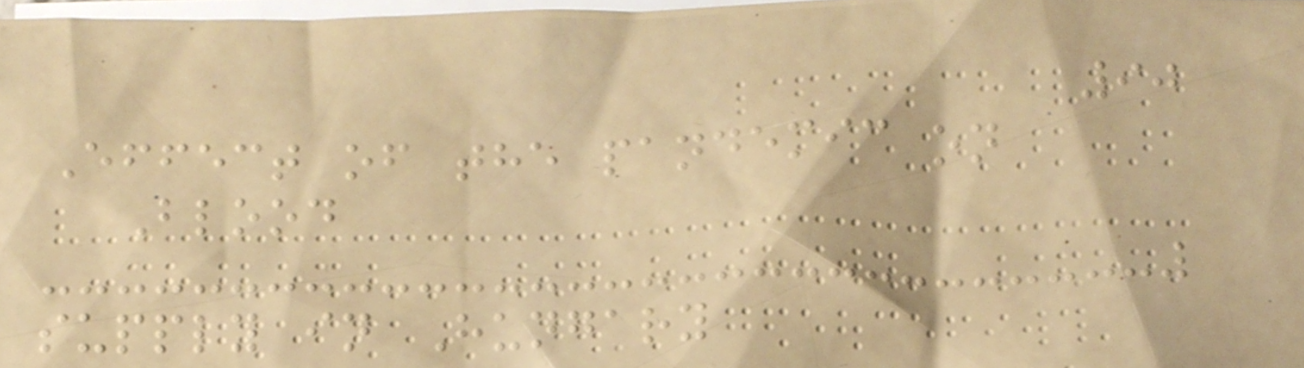90
Effect of the pandemic on
Blood
supply in Hungary
